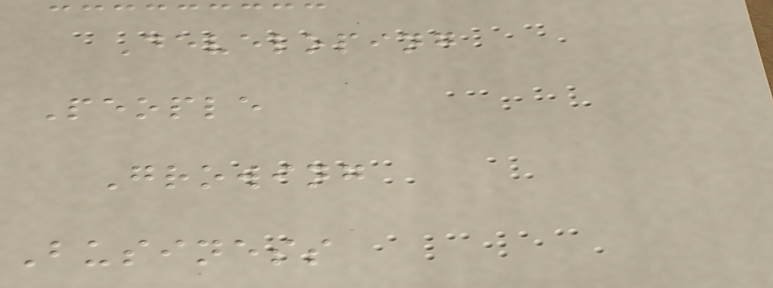Developing
People
Growing
Business
